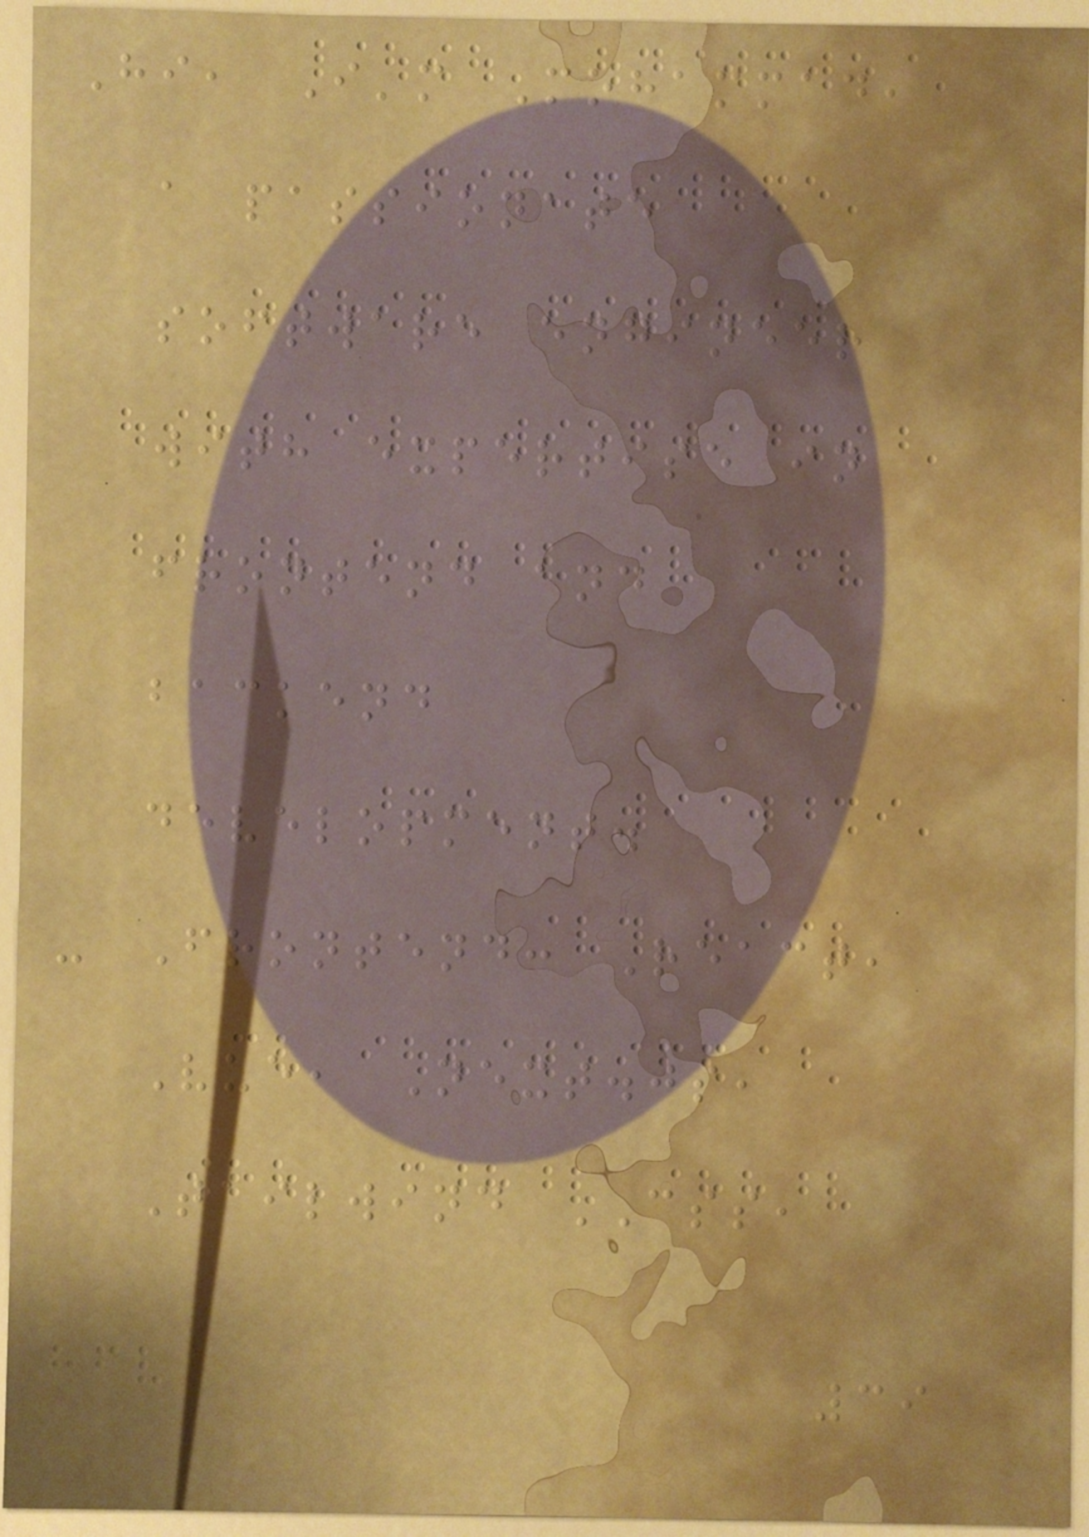Hi, I'm Mohammad,
a passionate
software engineer
with expertise in
frontend and
backend
development.
- Frontend: React,
Vue, Next.js,
Tailwind CSS,
39
